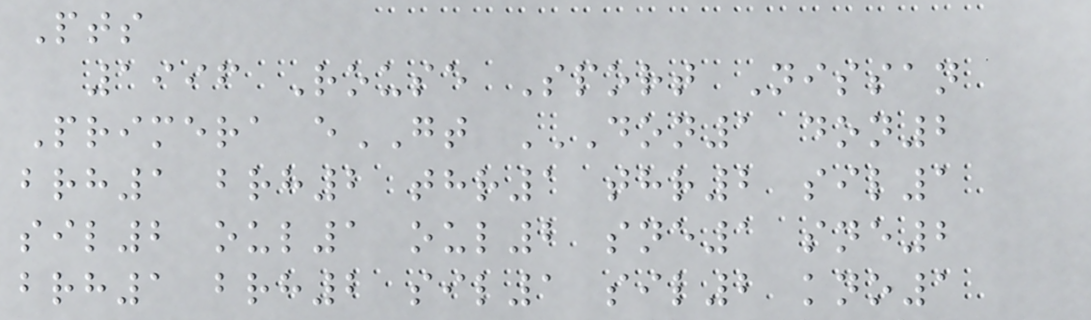Pts
1996 Rouse Sport Nissan
Primera eGT DON1 DON2
BRH1 BRH2 THR1 THR2 SIL1
SIL2 OUL1 OUL2 SNE1 SNE2
BRH1 BRH2 SIL1 SIL2 KNO1
